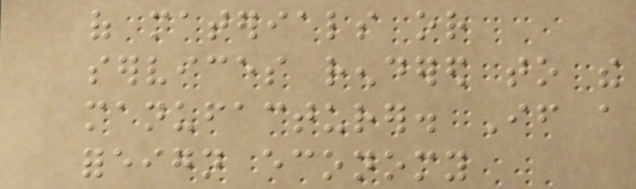of materials or
services rendered to the
manufacturer. If a
foreign economy
